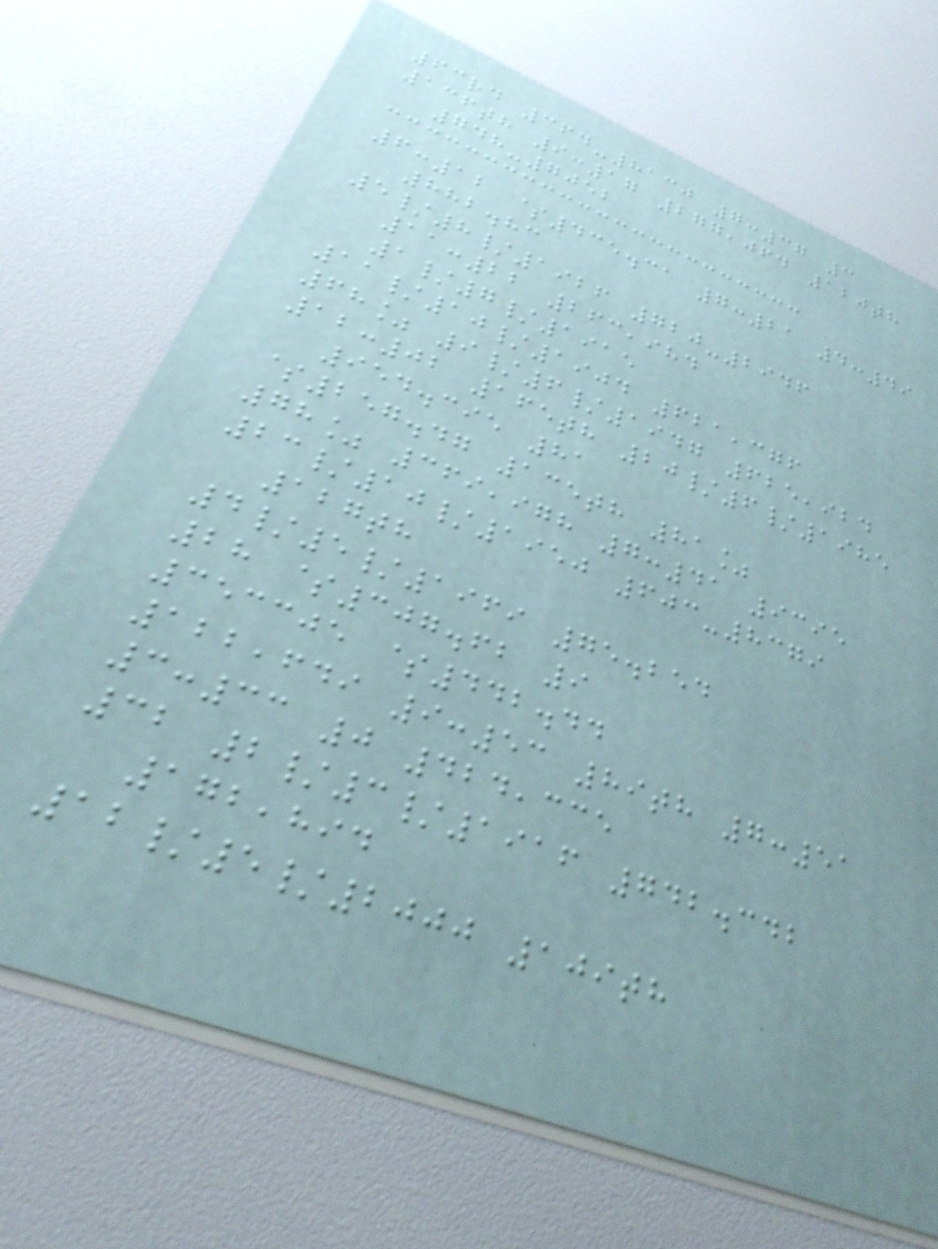63rd 364-8130 7:37 3
136th 9:17 277,064 120th
748-7052
6:12 $435.31 7:21 4:49
882.83
5/8/1926 720-2946
11:22 263,984
1/7/1915
11/10/1904 621,376
68% 9/6/1947 625,924
12:02 165th 20/6/1985
954.395 81
$257.47 135th 81%
78% 369,978 7:41 9395
23/10/1950 603-8379
127th
4/5/1969 75.254
28 $307.62 9
353305 $442.44
122,649 9:53 89th 7:51
3:33 0 424,335
32 2/3/1916 742.342
172,894
12/5/2000 109th
